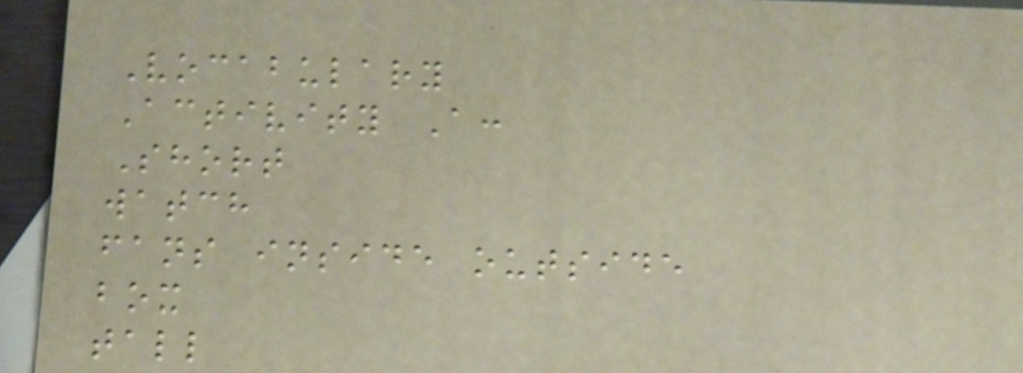Vocabulary
Activity A:
Short
watch
fans inside outside
box
tall
